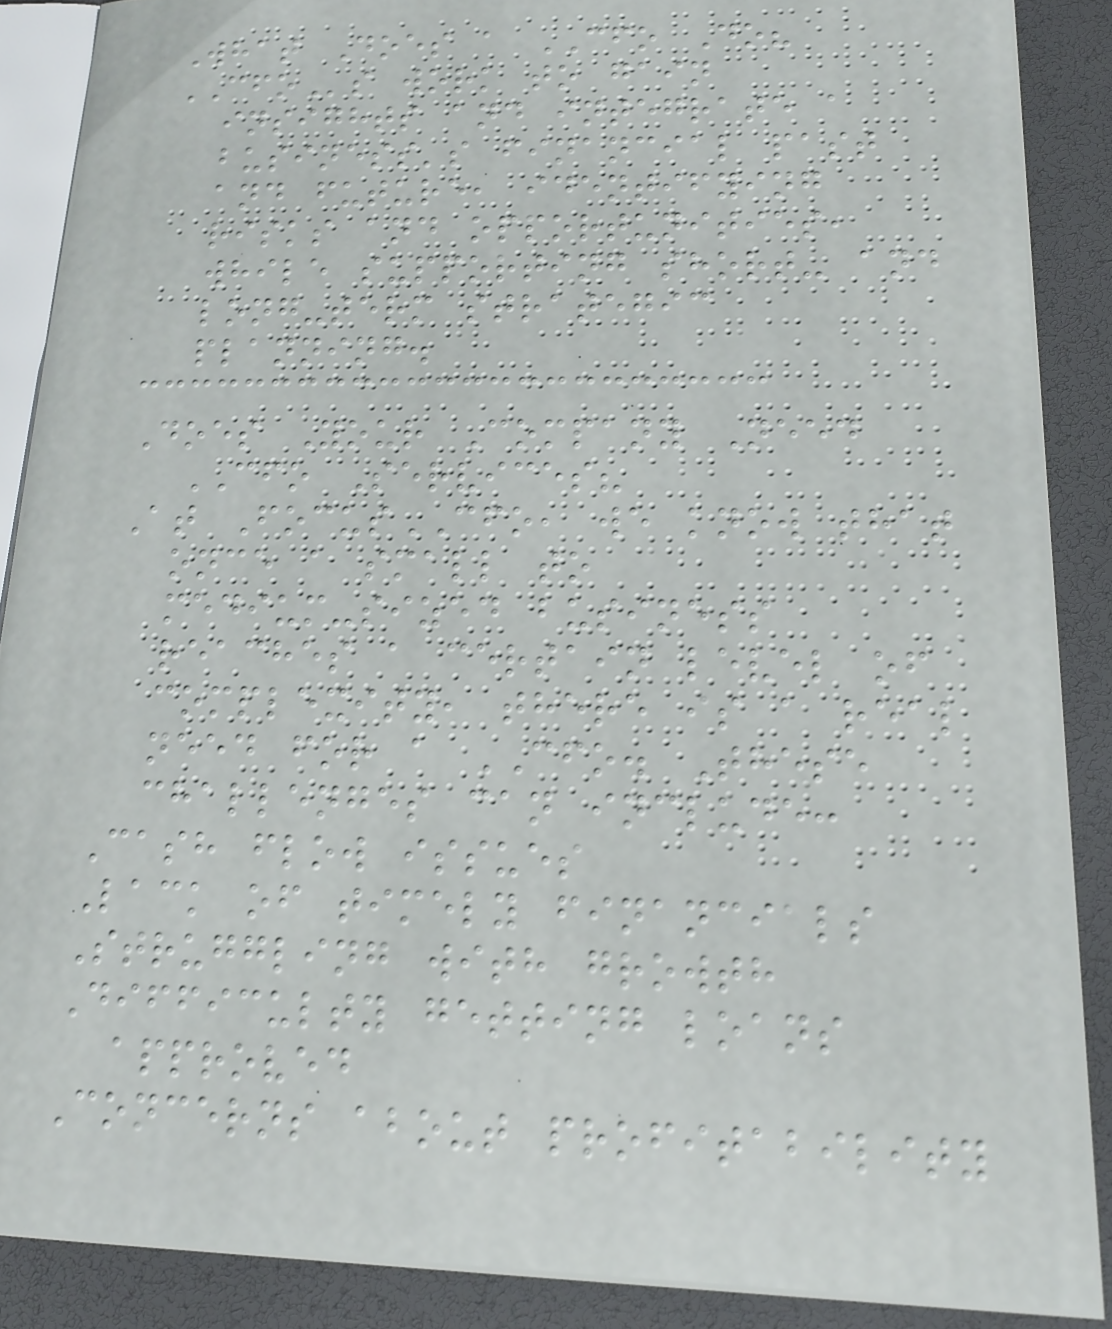What Does a CFO Do?
CFOs work to gain
insights and integrate a
business's financial past
and future, identifying
risks and opportunities,
while supporting short- and
long-term strategic
planning.
Does Your Company Need
CFO Services?
At FocusCFO, we know that
once a small to
medium-sized business
reaches a certain level of
complexity, there is a real
need for a CFO. These
challenges can include:
Cash flow issues
Lack of timely financials
Struggling with growth
Difficulty getting loans
approved
Concerns about profitability
